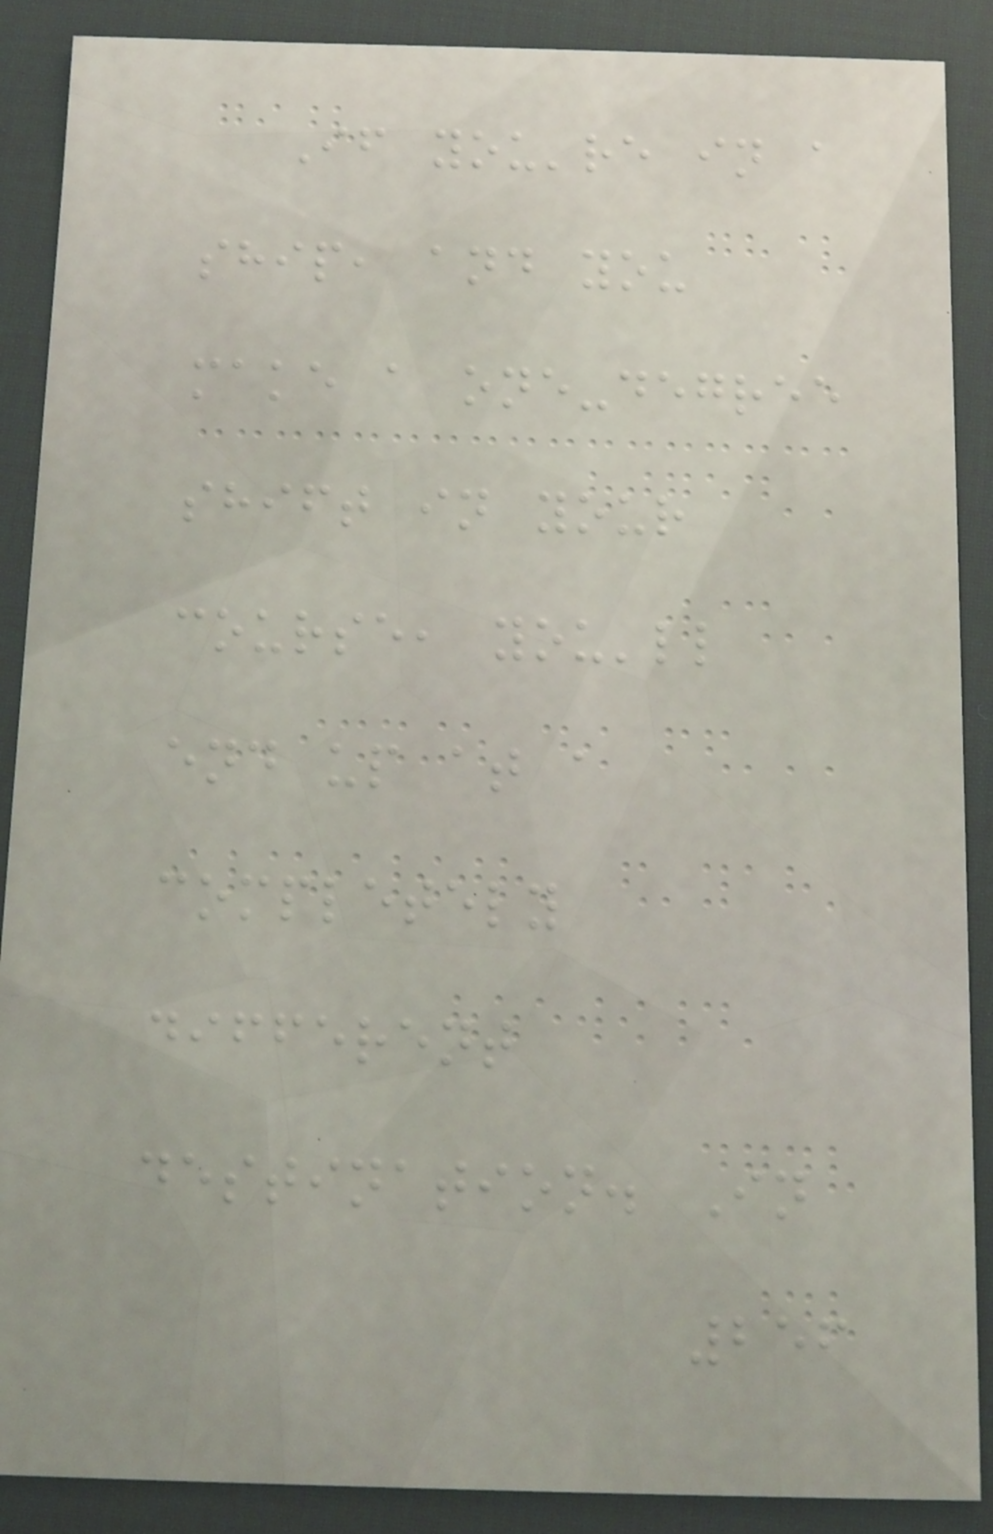If you're in a
ship, and you
make a one-degree
shift in your
course, you'll
end up at a
completely
different
destination. In
256
